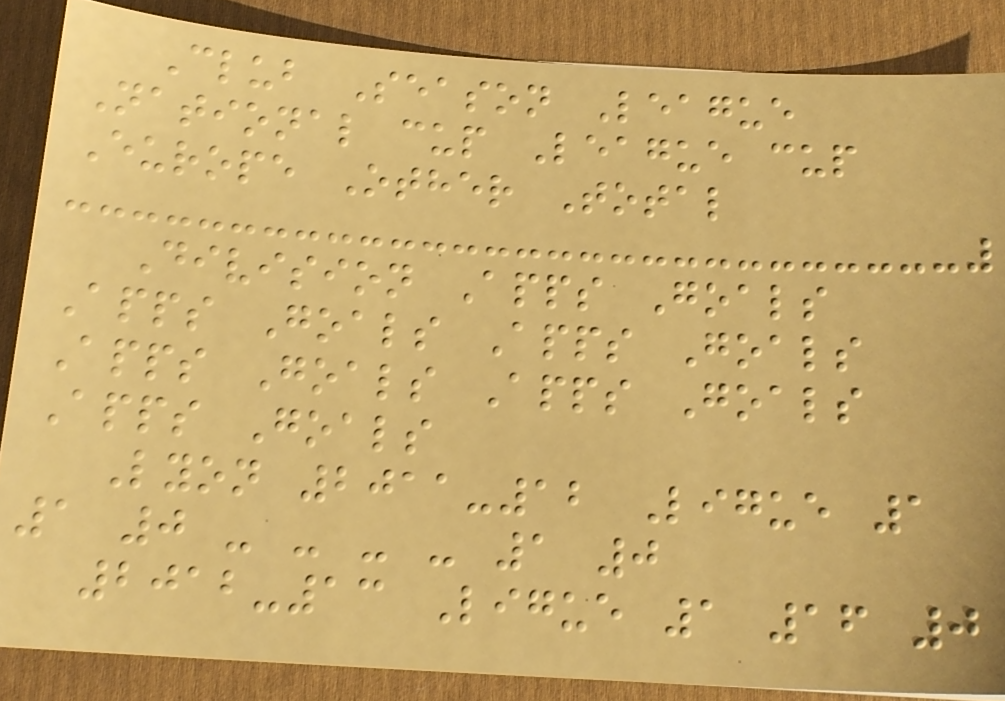Club Season League
National cup League cup
Europe Other Total
Division Apps Goals
Apps Goals Apps Goals
Apps Goals Apps Goals
Apps Goals
Lyon 2011-12 Ligue 1
1 0 - - - - 1 0
2012-13 Ligue 1 16 0
